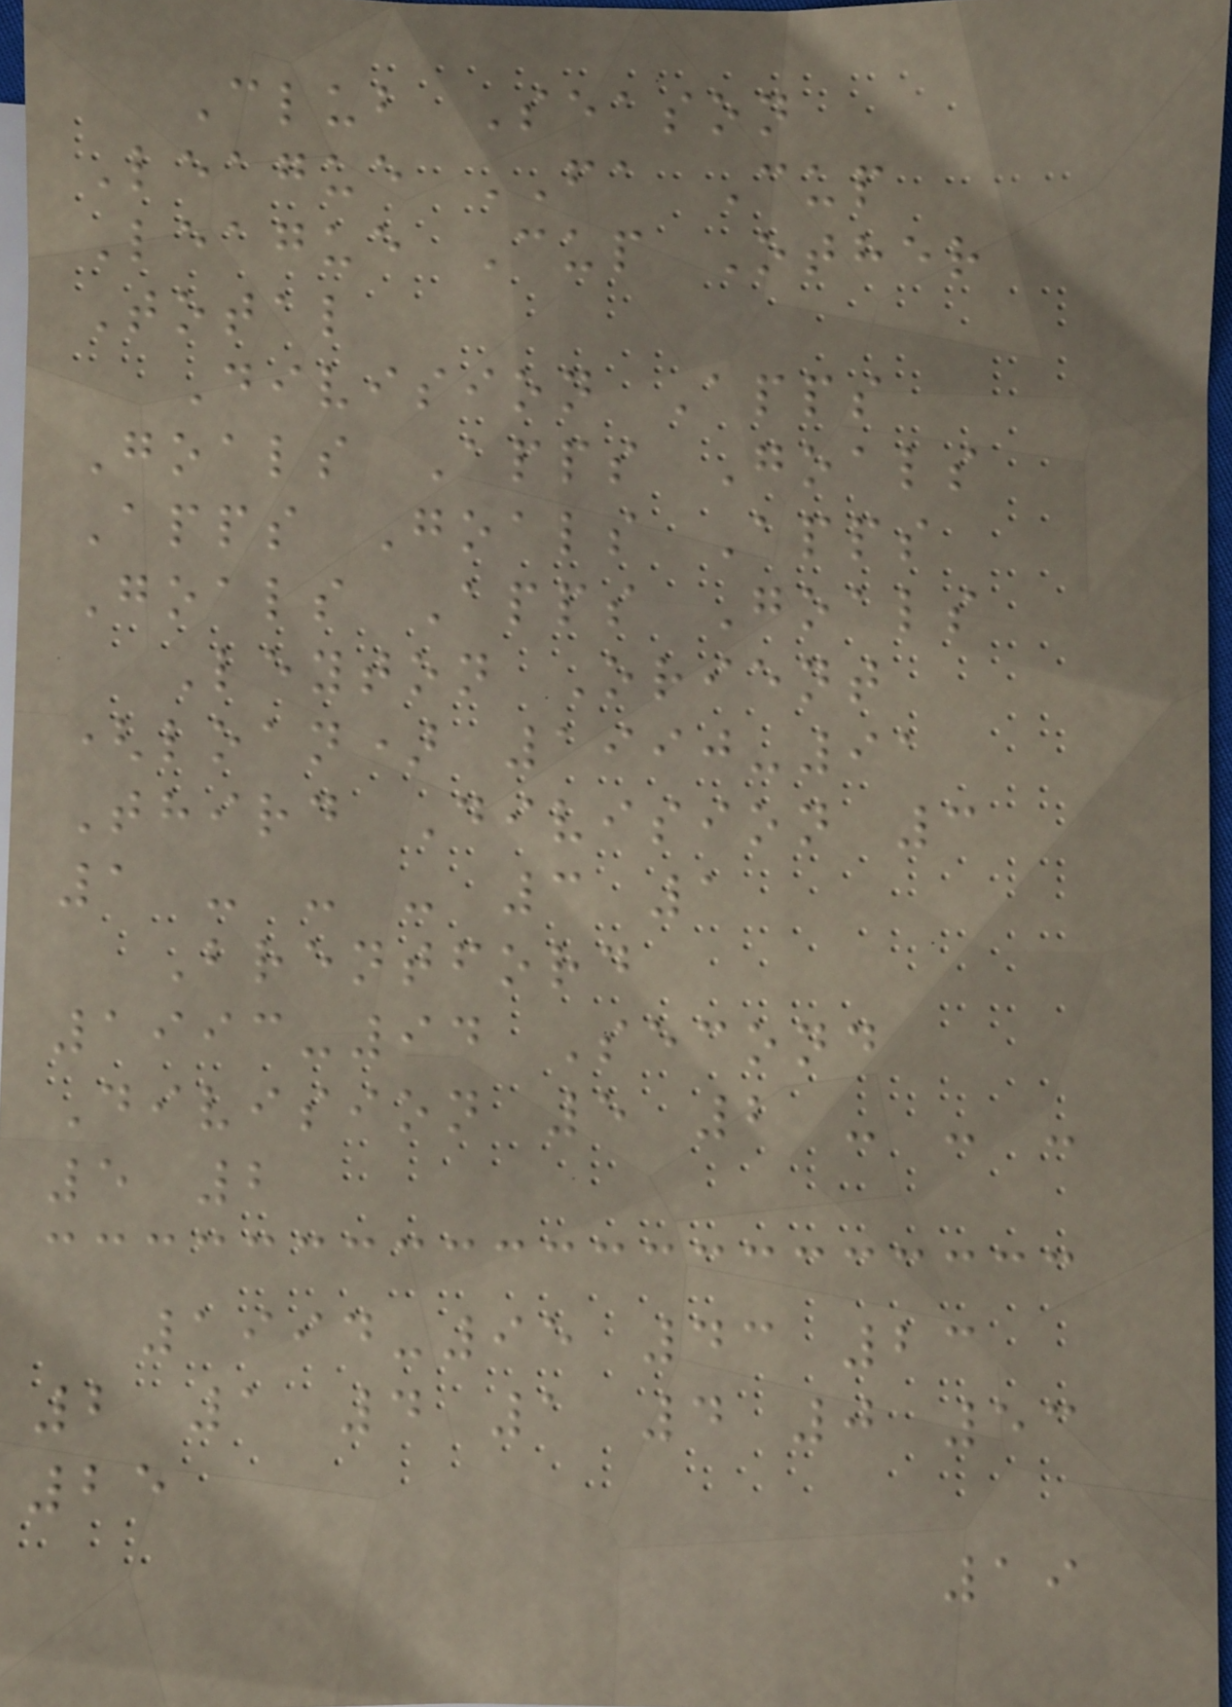Club Season
League FA Cup
League Cup Other
Total
Division Apps
Goals Apps Goals
Apps Goals Apps
Goals Apps Goals
Leyton Orient
(loan) 1990-91
Third Division 3
1 - - - 3 1
Brentford
1993-94 Second
Division 5 2 - - -
5 2
1994-95 43 23
2 1 4 1 4 0 53
25
19
